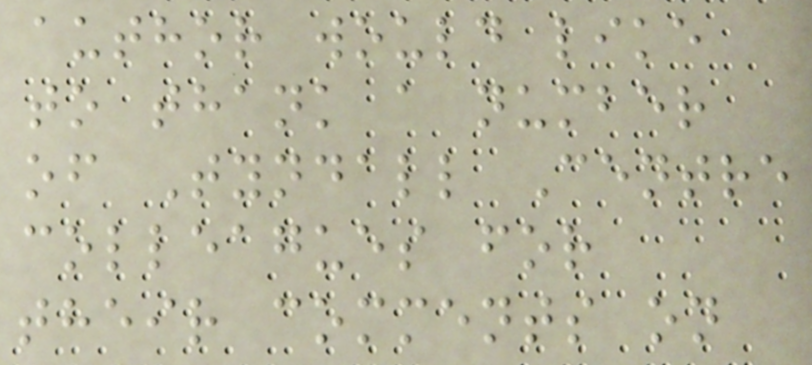author would like
to thank a number
of Tyndall Centre
colleagues for
their comments on
